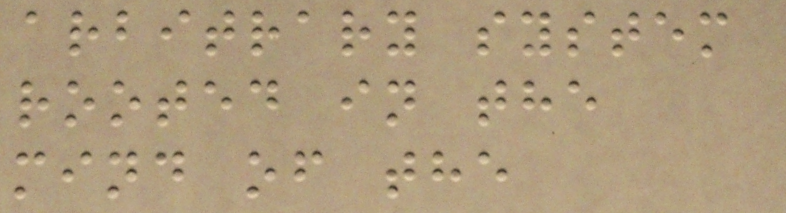arbitrary system
rooted in the
mind of the
